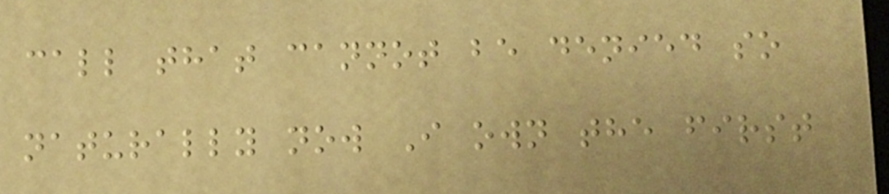call that cannot be denied so
naturally now I own the first
